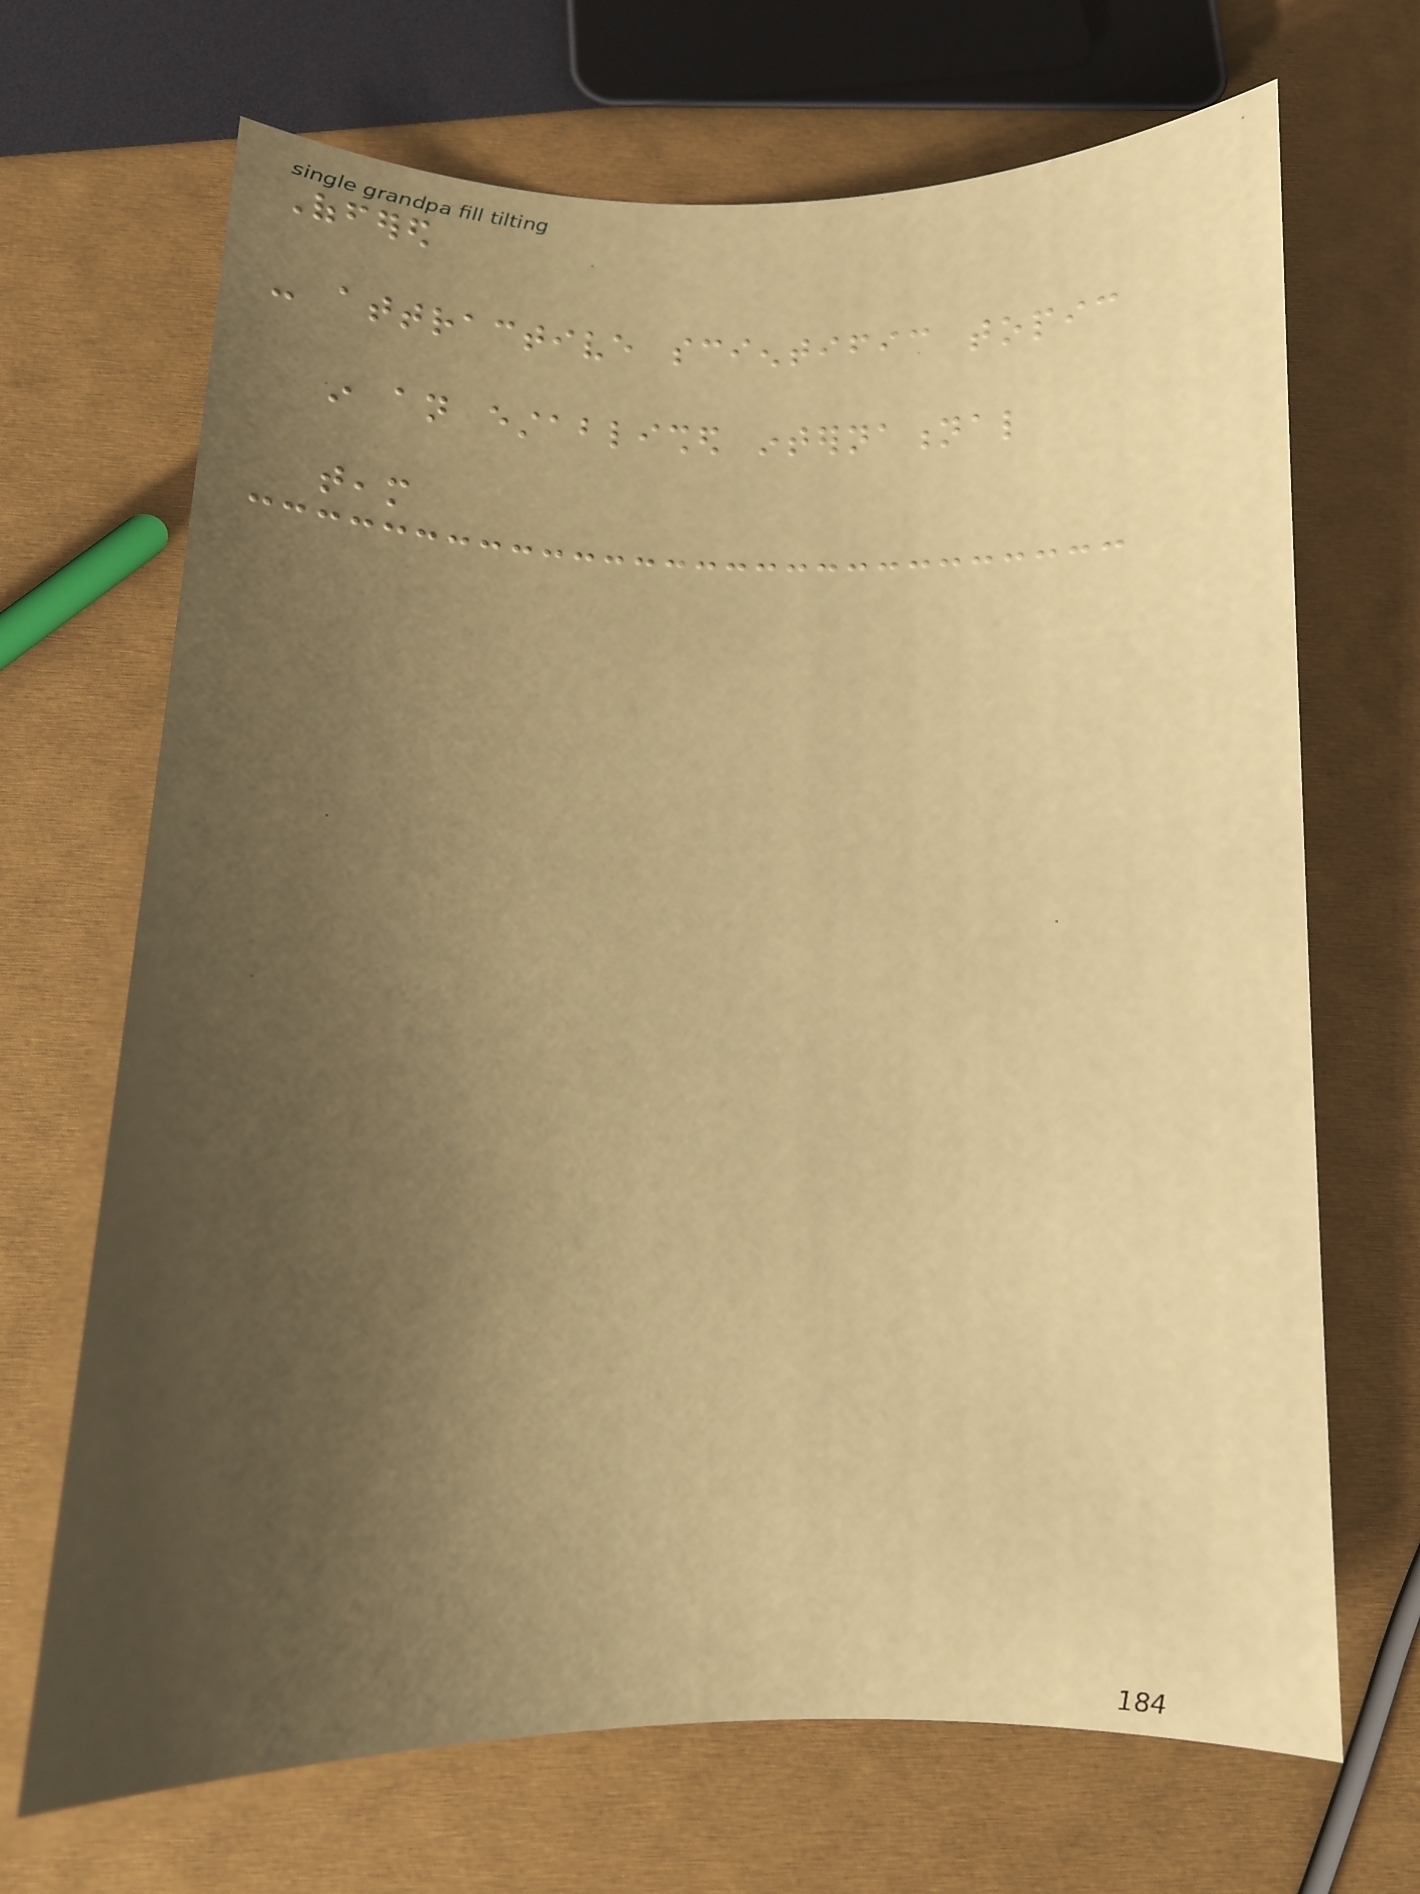Offered
- attractive scientific topic
in an established international
team
